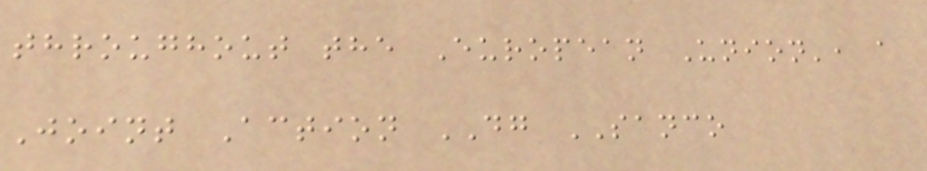throughout the European Union', a
Joint Action DG SANCO
